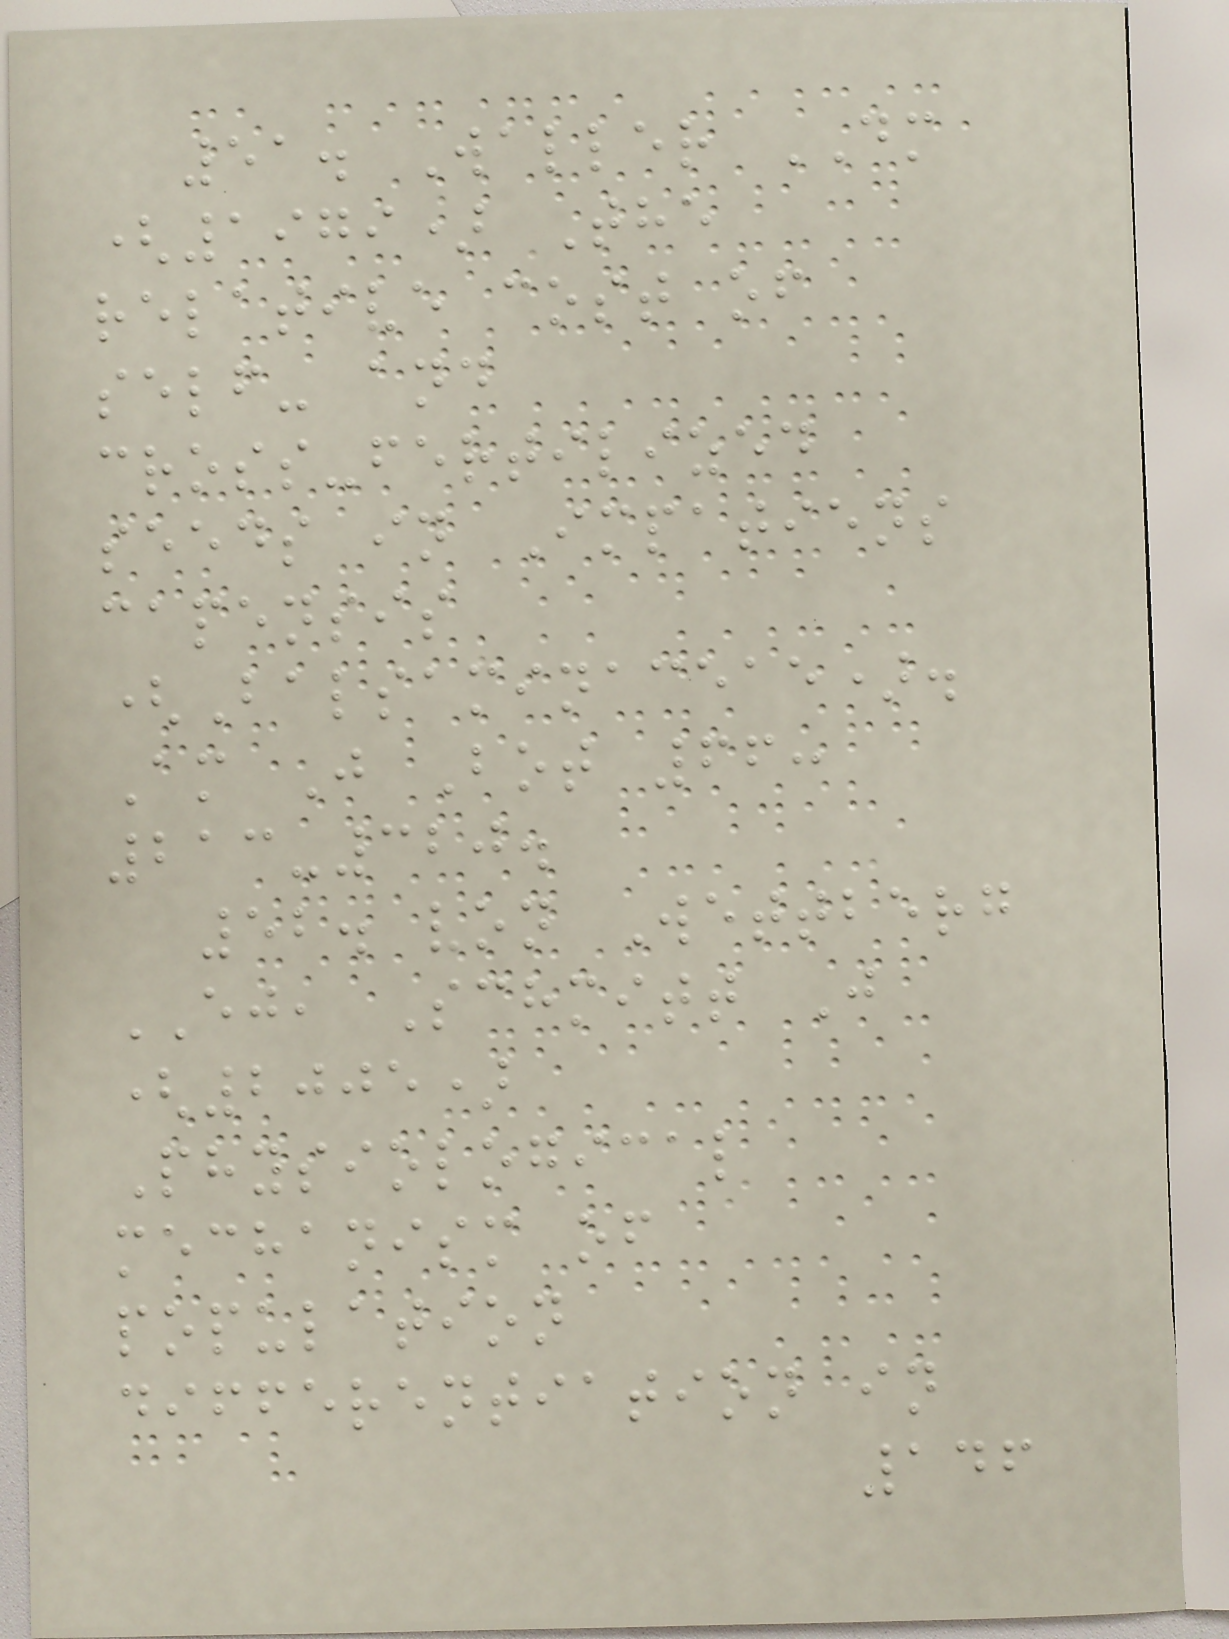51. Waller DM
(1979) The
relative cost of
self- and
cross-fertilized
seeds in Impatiens
capensis
(Balsaminaceae).
Am J Bot 66:
213-320.
52. von Wettberg
EJ, Schmitt J
(2005)
Physiological
mechanism of
population
differentiation in
146
